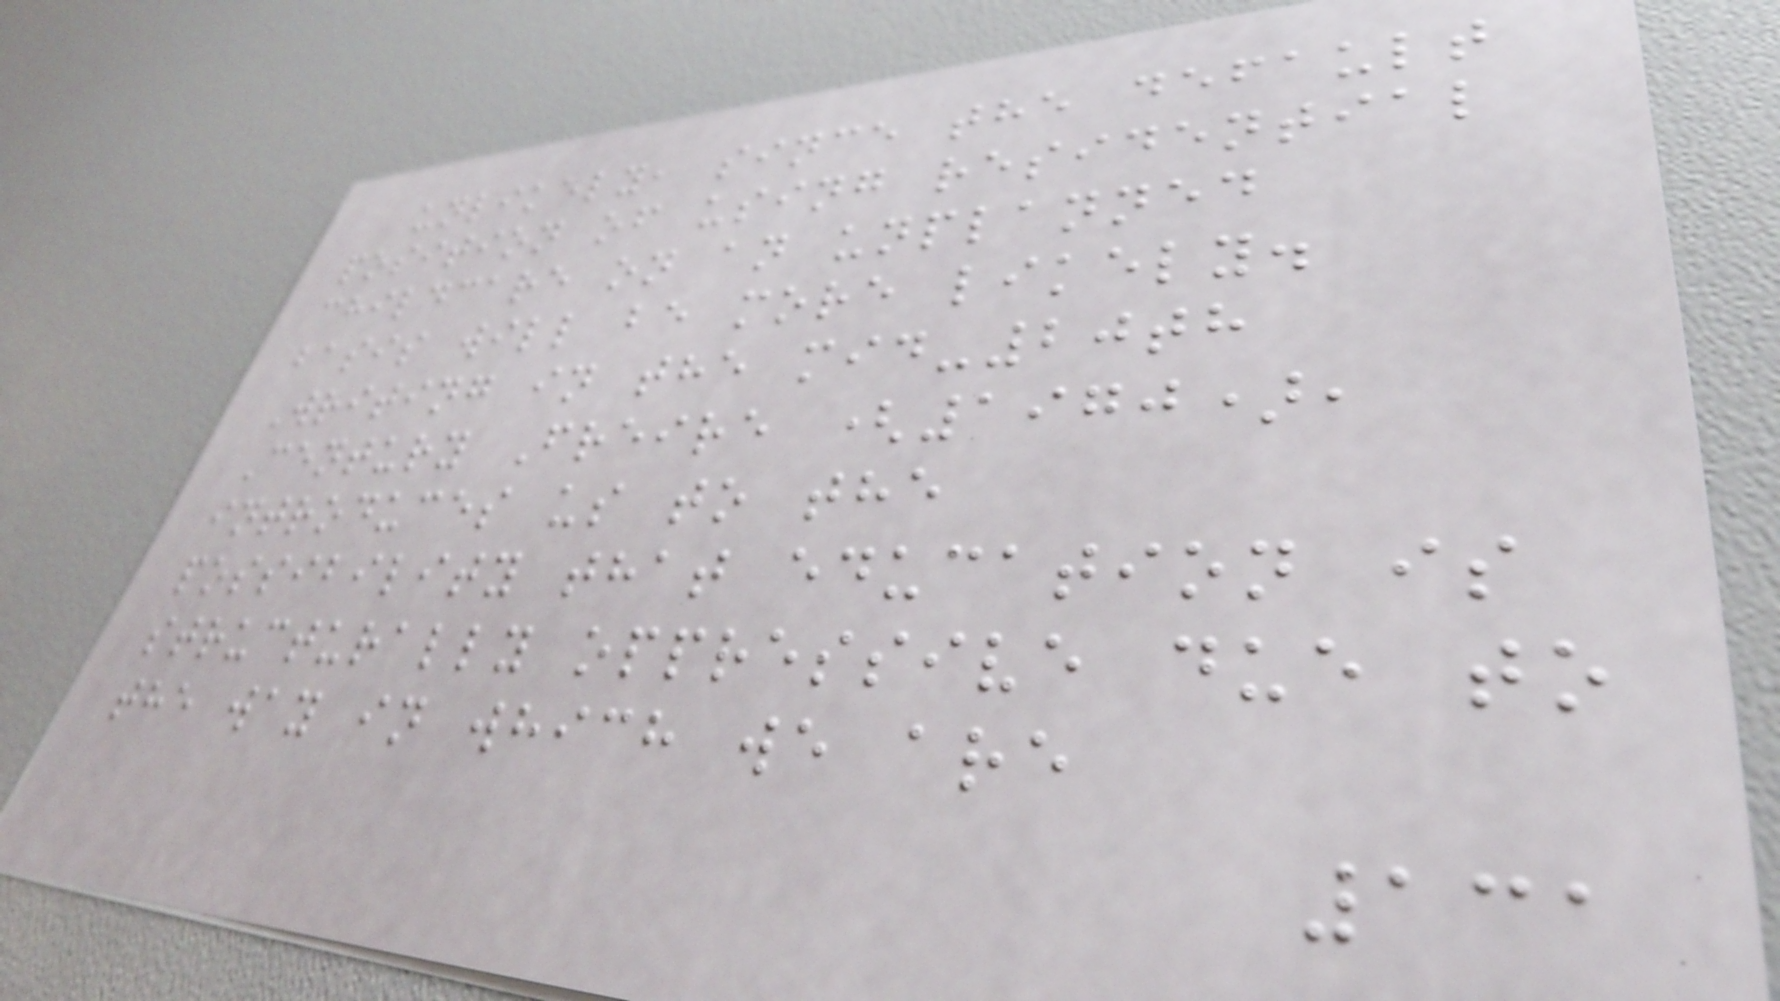unlikely, since the default
position of using residential
childcare on an unplanned
basis will be more likely.
Writing in the mid-20th
Century Freire (1970),
introduces us to the
possibility that education is
structurally oppressive due to
the way in which we are
131
